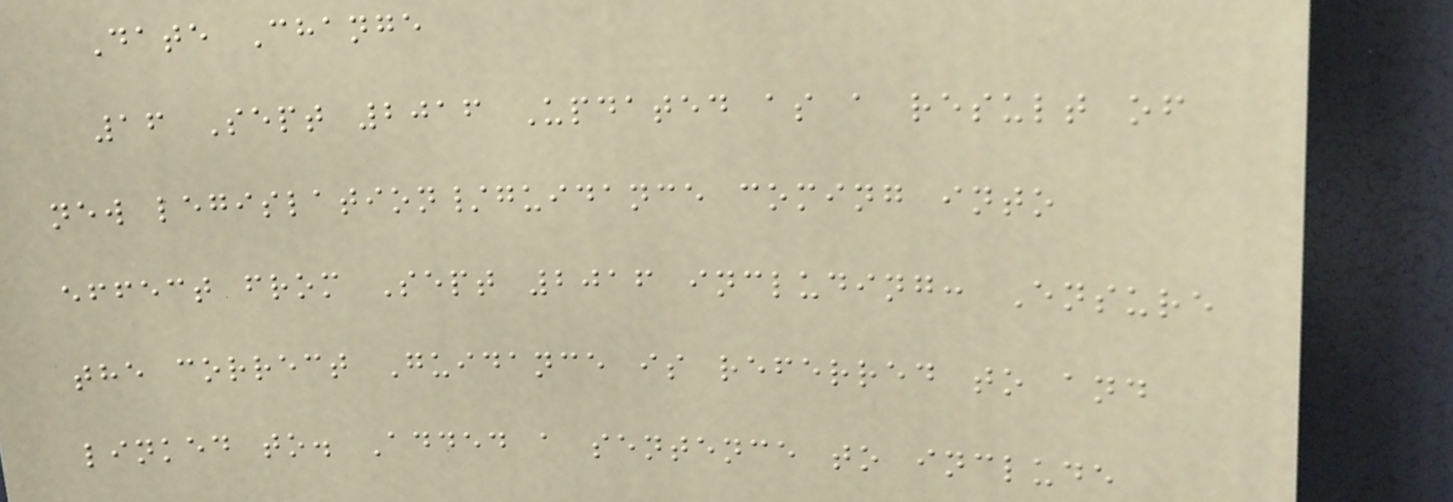Date Change
16 Sept 2016 Updated as a result of
new legislation/guidance coming into
effect from Sept 2016 including: Ensure
the correct Guidance is referred to and
linked to. Added a sentence to include
